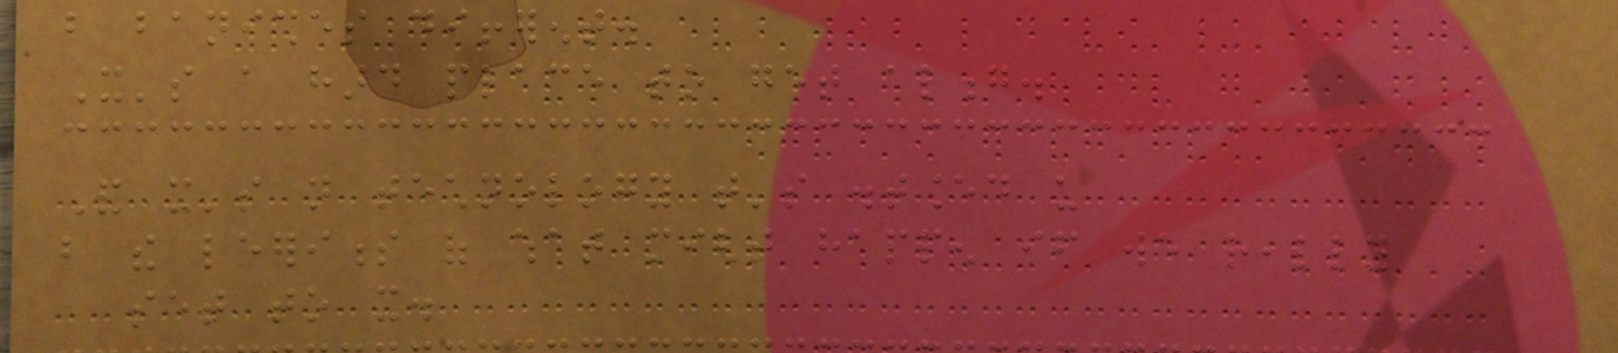but banishes different.
It's a hard place to get along.
And it's not technology that's distanced us
but the leeriness of what might happen if we really
set to it.
